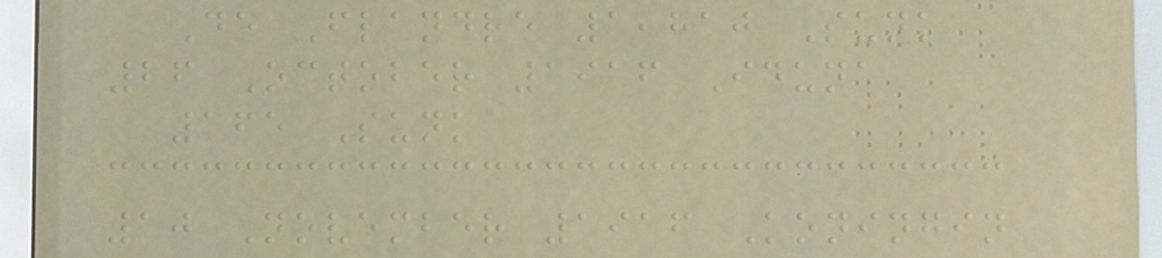De Flandre 1,810 Sunk
26 October 1916 Iduna
165 Sunk
10 November 1916 Koningin
